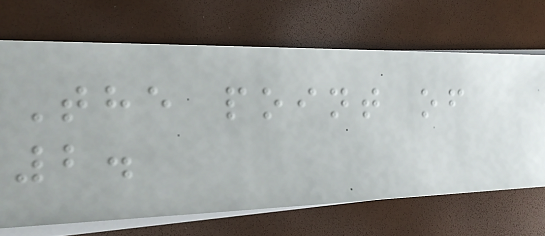The point of
2.
